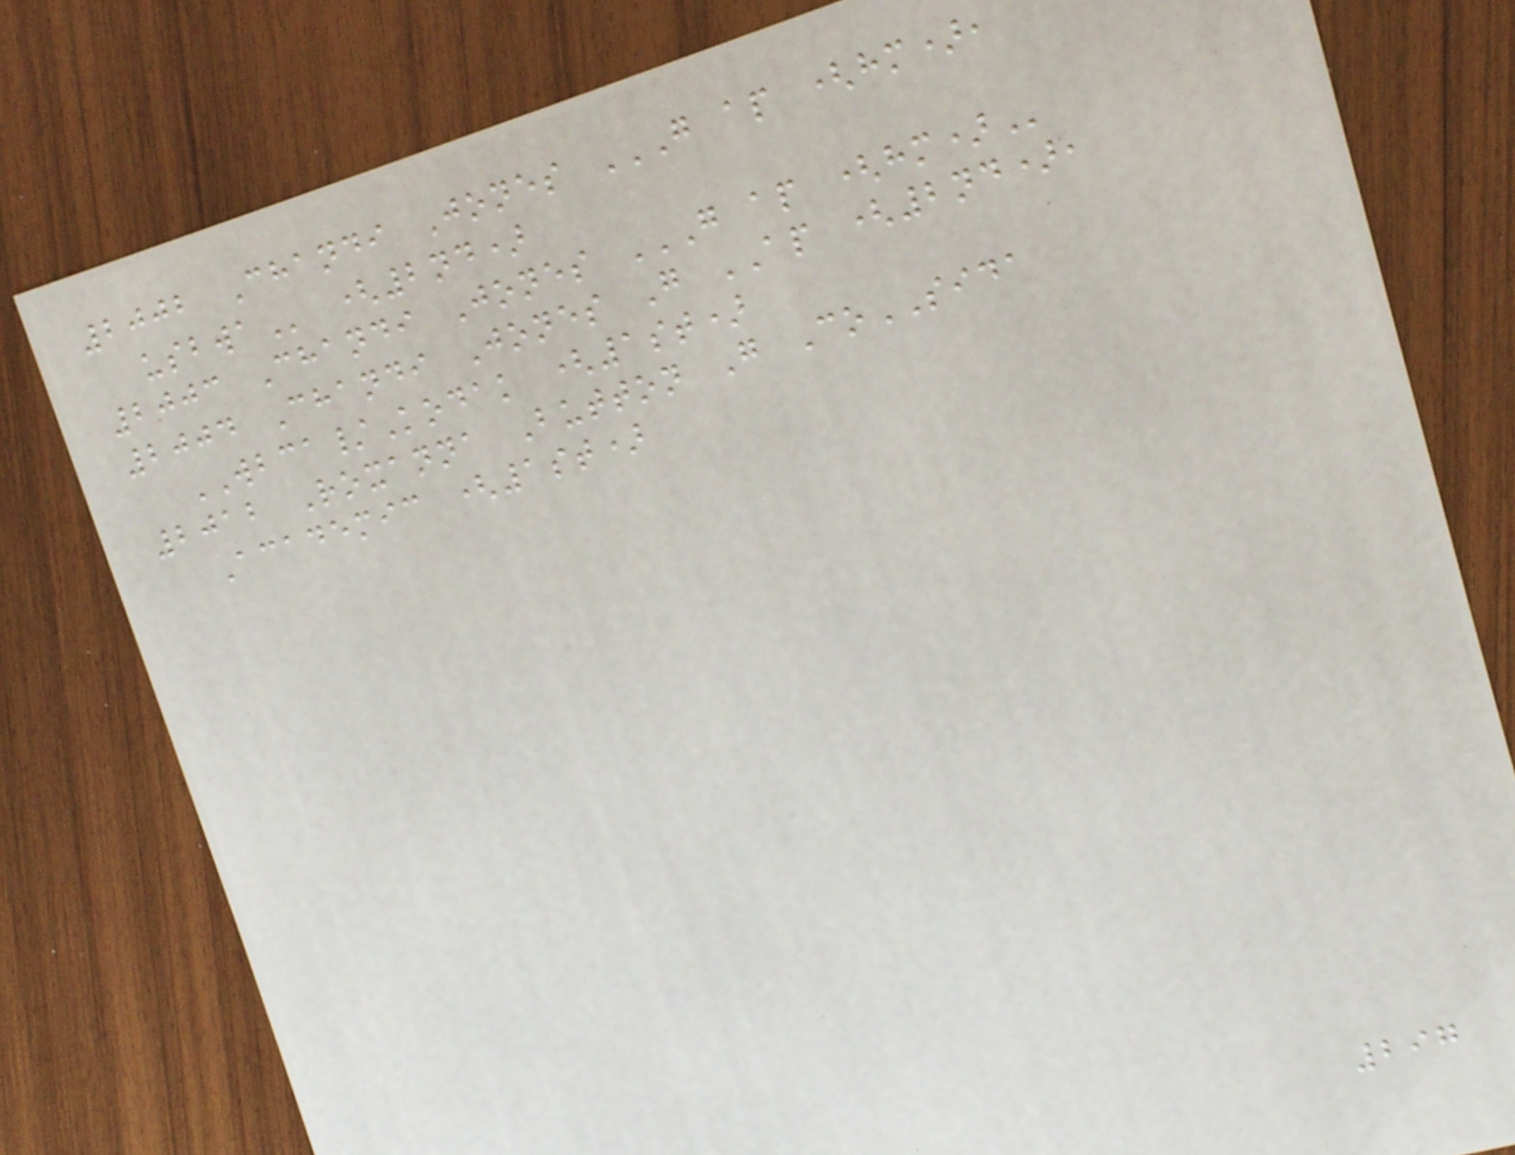2002 Chandi Jones G AP (HM),
USBWA (2nd)
2003 Chandi Jones G AP (HM)
2004 Chandi Jones G AP (2nd),
WBCA/Kodak (1st)
2012 Roxanna Button G CoSIDA
Academic (1st)
297
